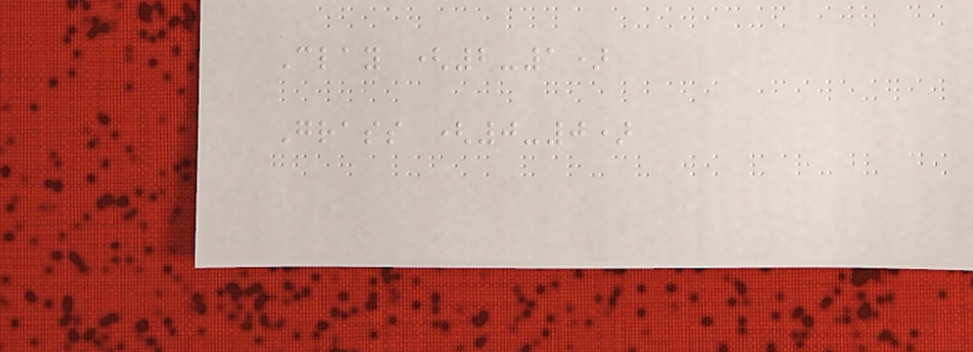Clay (2-1)
Grass (0-0)
